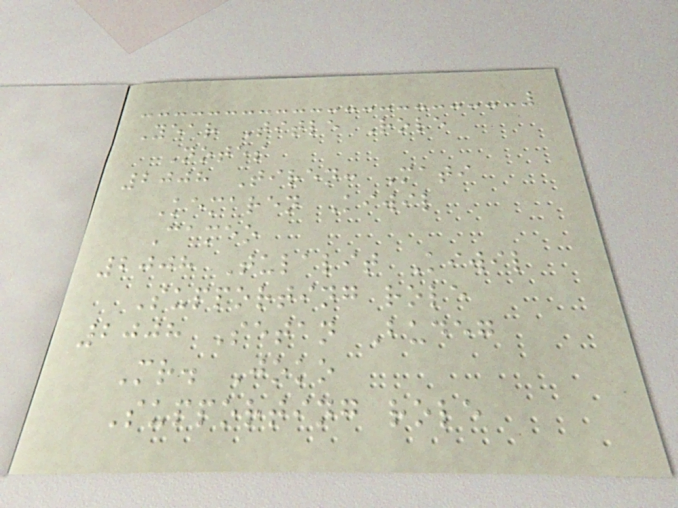Year Title Role
Notes
2008 Tiren: Mati
Kemaren Kiwil
Cameo
2008 Tulalit Kiwil
Supporting role
2008 Setan Budeg
Mr. Joko
Supporting role
